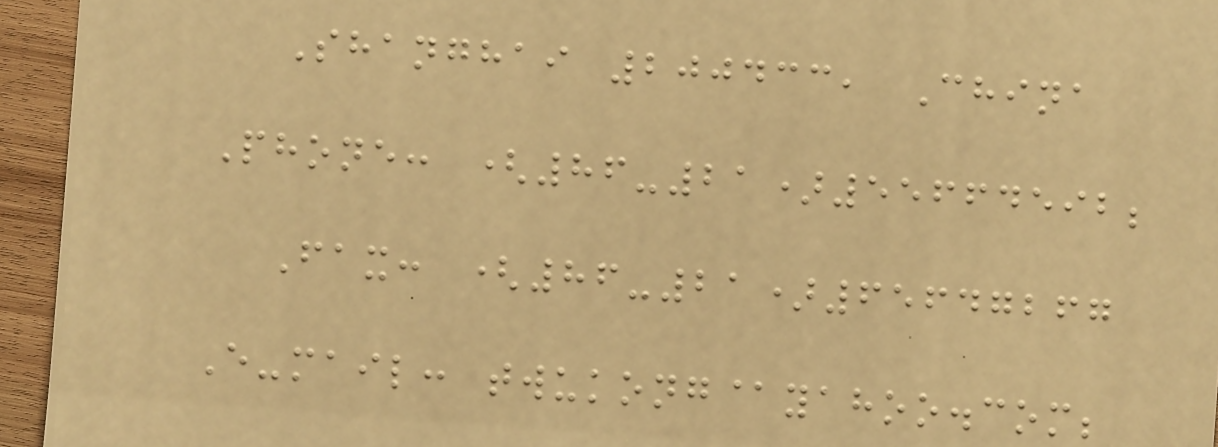Shanghai 200433, China
Phone: (86-21)55664592;
Fax: (86-21)65647267
E-mail: twukong@yahoo.com;
